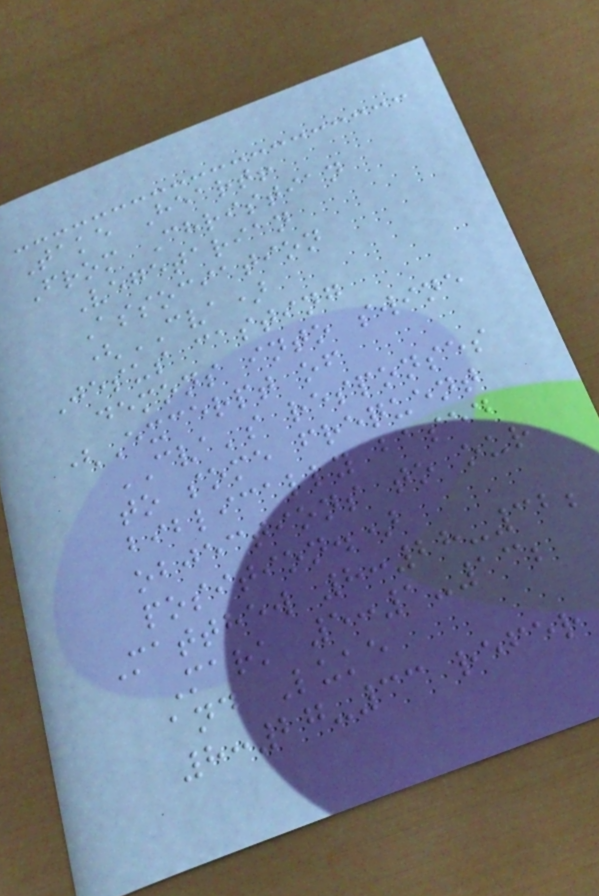Take Heart!
From Christian
Vegetarian
Association
(CVA)
Jesus casting
demons into swine
(Excerpt of
CVA's responses
to some frequent
biblically based
objections to our
position.)
Matthew 8:28-32;
Mark 5:1-13;
and Luke
8:27-33 refer
